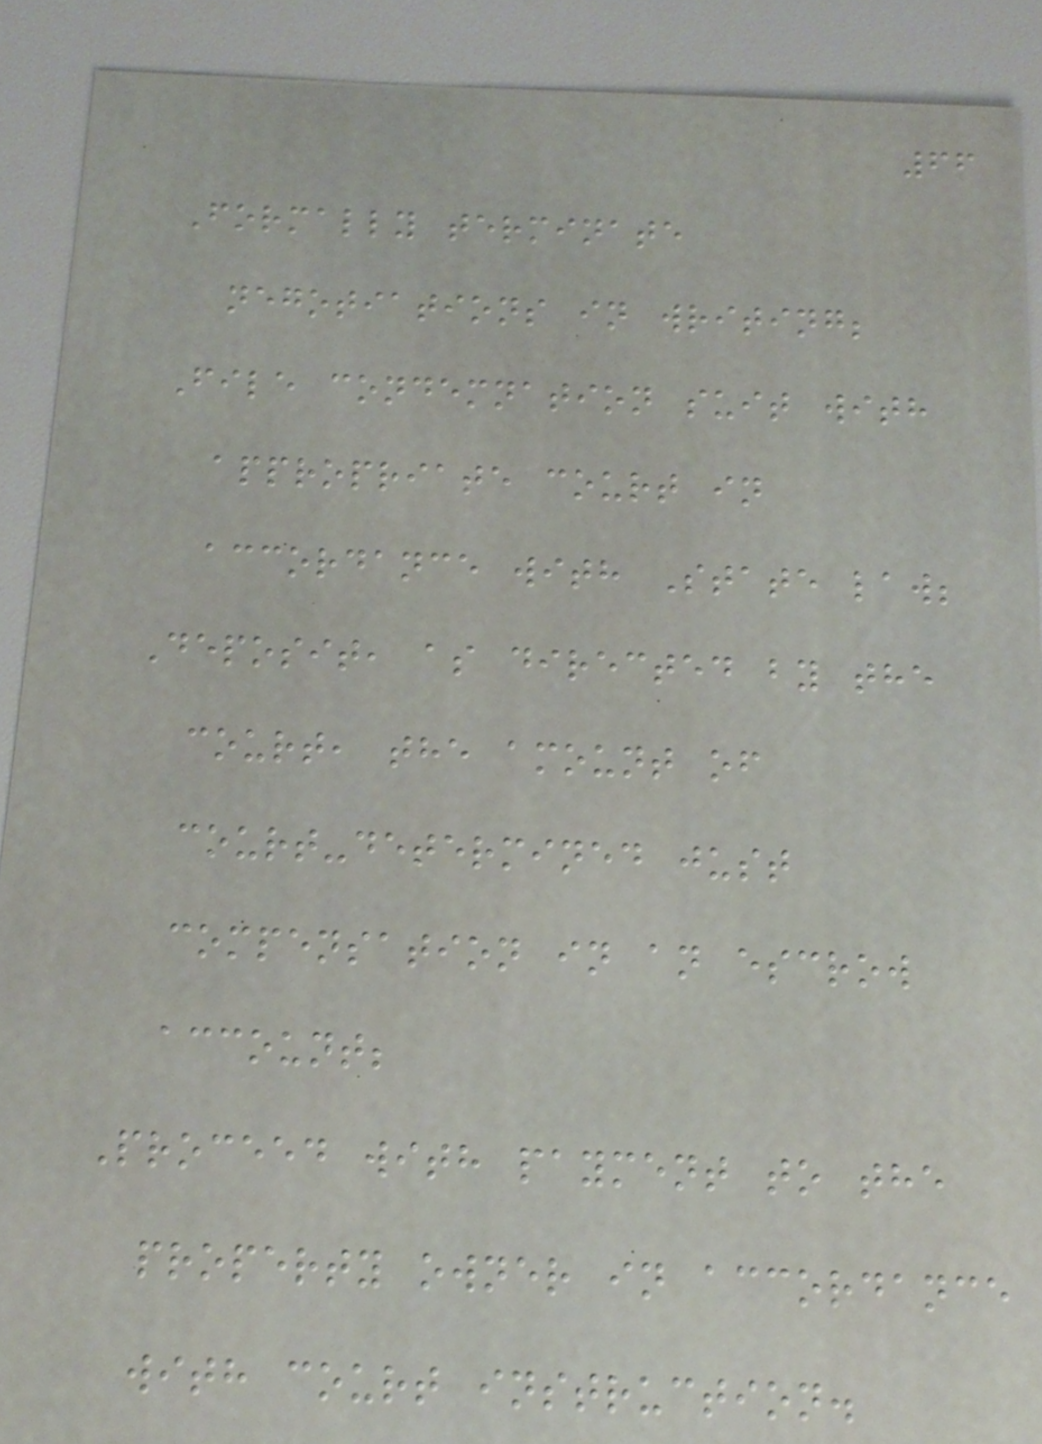66
Formally terminate
negotiations in writing;
File condemnation suit with
appropriate court in
accordance with State law;
Deposit, as directed by the
court, the amount of
court-determined just
compensation in an escrow
account;
Proceed with payment to the
property owner in accordance
with court instruction.
